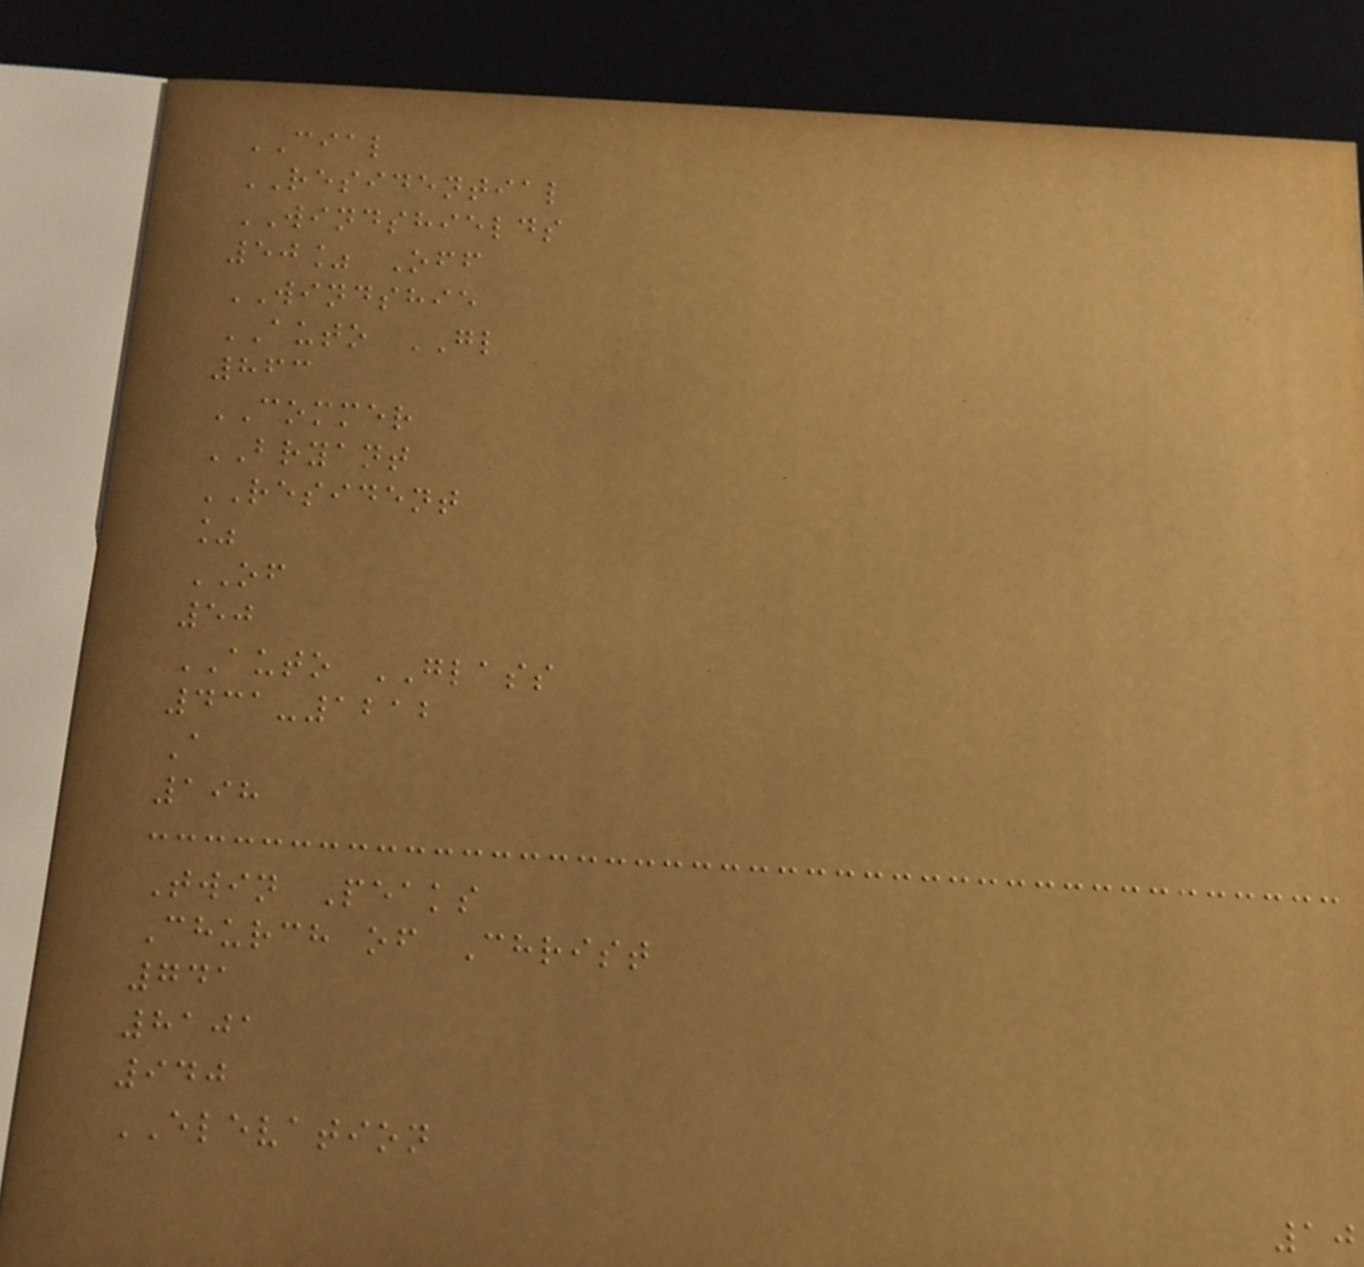CIAL
RESIDENTIAL
WINDSHIELDS
50% Off
WINDSHIE
AUTO GL
863
COMMER
BRYANT
RESIDENT
%
OF
50
AUTO GLASS
431-1212
A
198
Twin Peaks
Church of Christ
741
8101
940
ELEVATION
10
